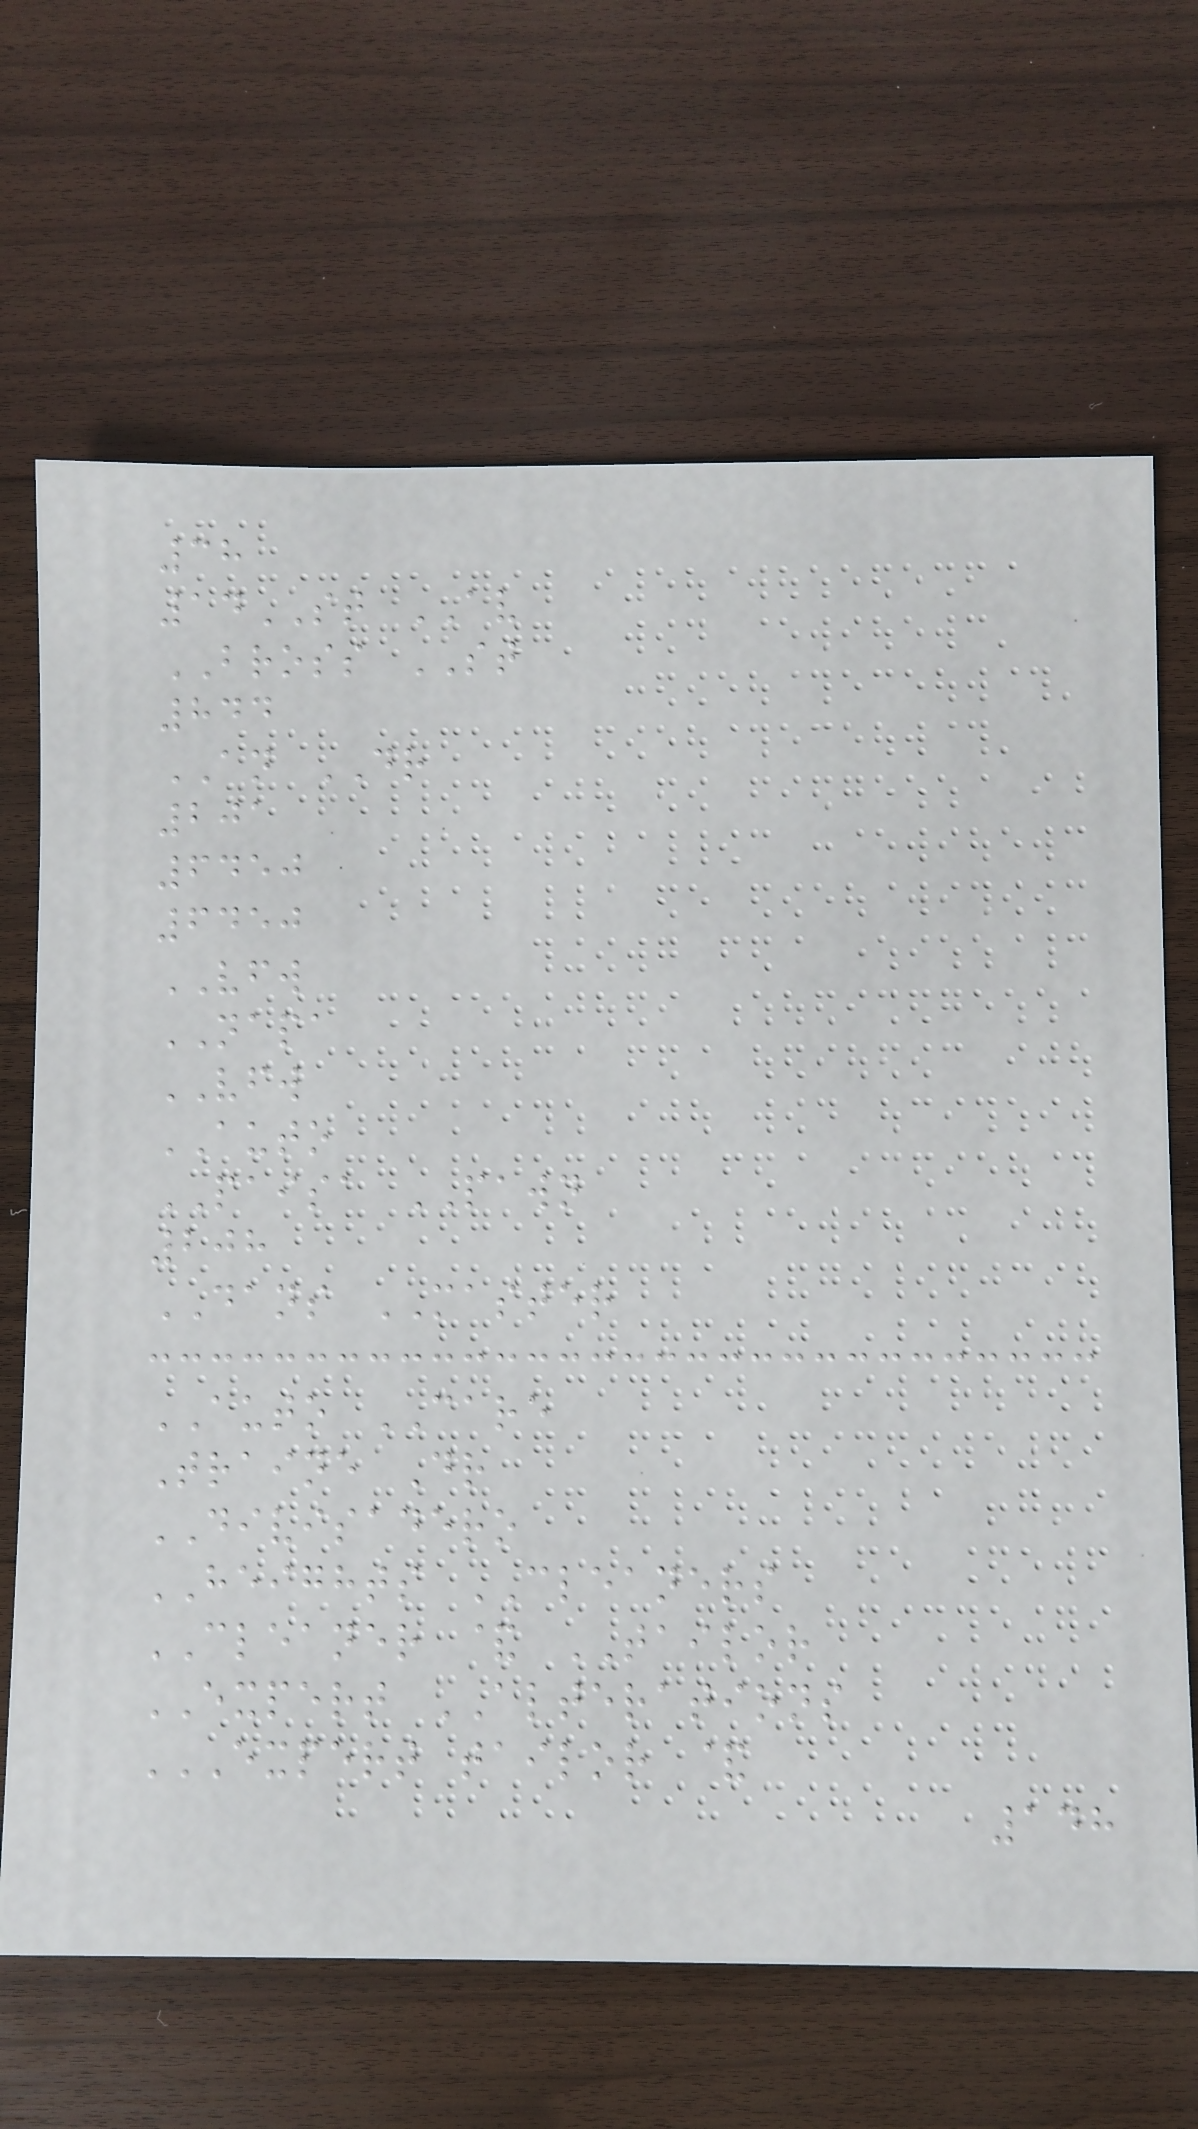38
14ST AV
BROSS ST
844
AN DR
201
6450
6450
VFW
NAPA
VFW
AUTO
PAISA PAWN
208
DANS MASTER
AUTO CARE
Traine Dr
DIVISADERO
HEIGHTS CLEANERS
CLEANER & TAILOR
EXPERT ALTERATIONS
EXPERT TAILOR &
148
